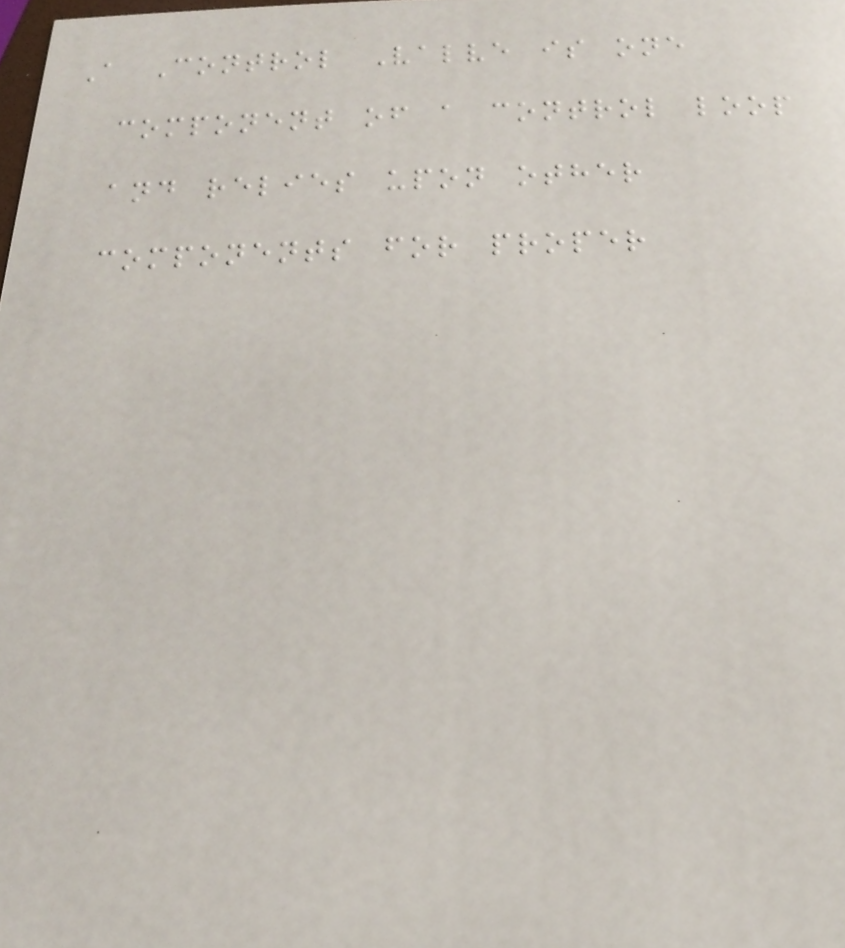A Control Valve is one
component of a control loop
and relies upon other
components for proper
